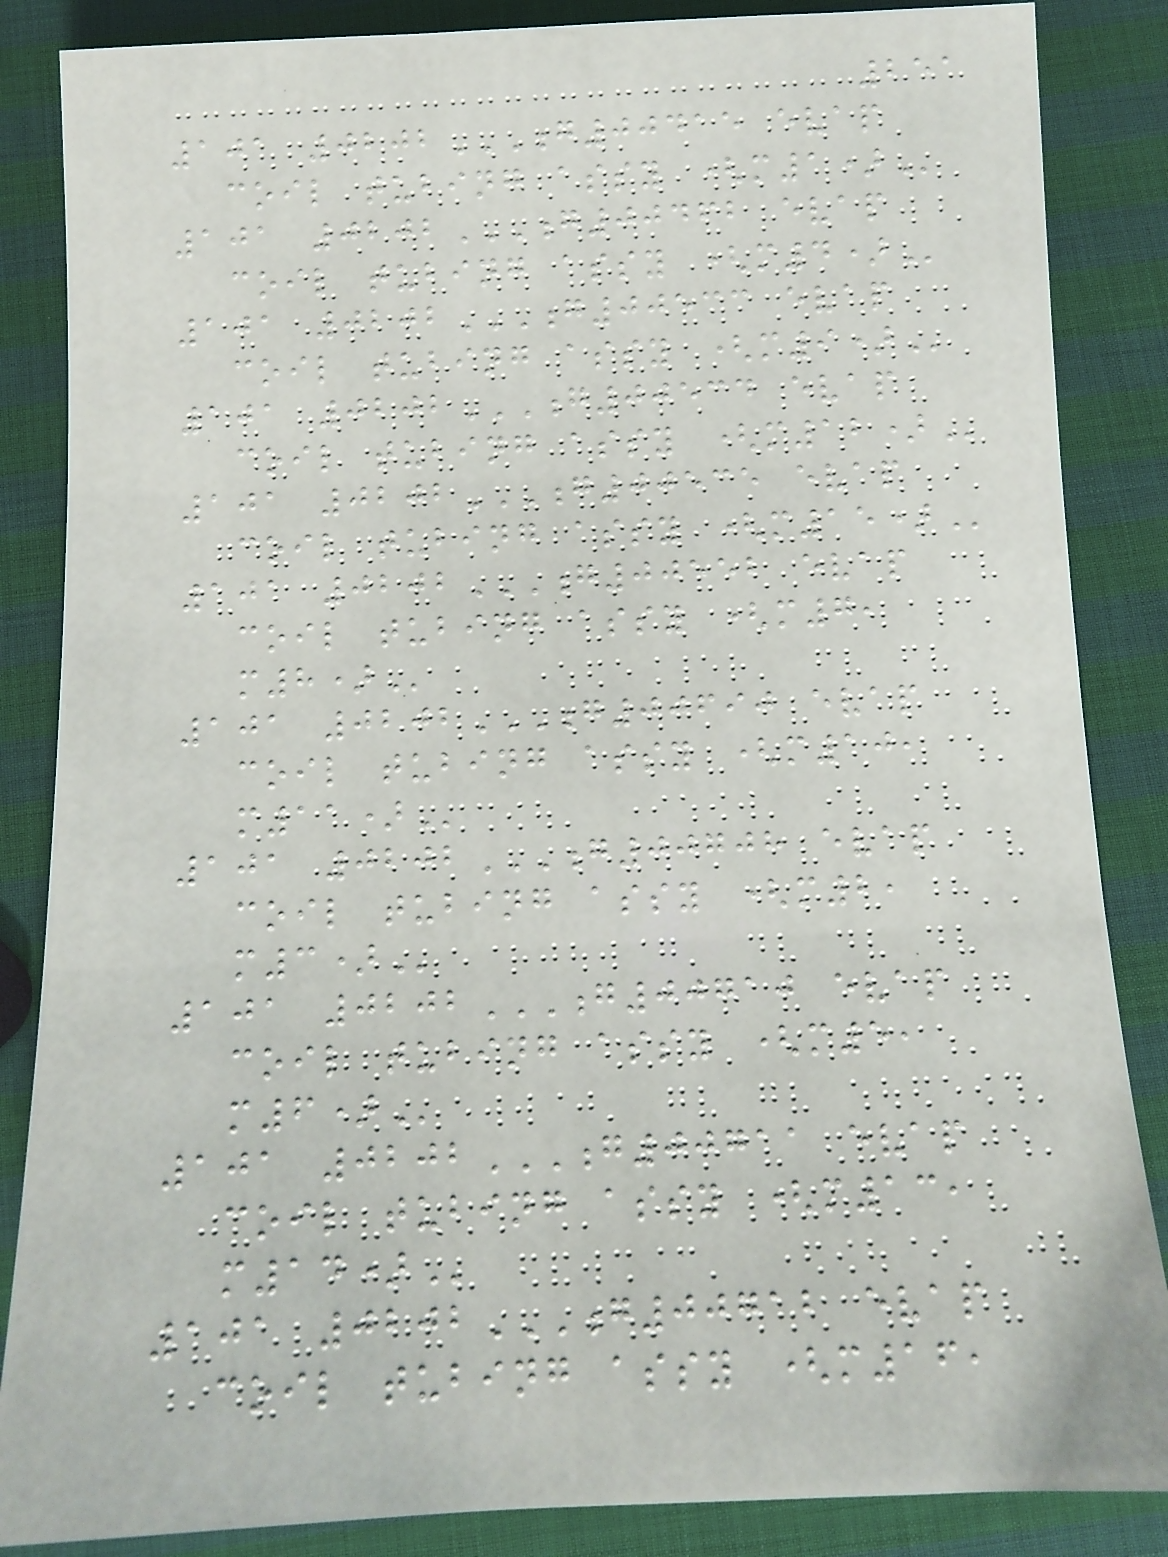251
101 0202G00415 EVAP
COIL TUBING ASSY (M1)
101 0202G00462 EVAP
COIL TUBING ASSY (M4)
101 0202G00533 EVAP
COIL TUBING ASSY (M9)
101 0202G00534 EVAP
COIL TUBING ASSY (M12)
101 0202G00535 EVAP
COIL TUBING ASSY (M15)
101 0202G00552 EVAP
COIL TUBING ASSY (M7,
M8)
101 0202G00690 EVAP
COIL TUBING ASSY (M10,
M11)
101 0202G00708 EVAP
COIL TUBING ASSY (M2,
M3)
101 0202G00710 EVAP
COIL TUBING ASSY (M5,
M6)
101 0202G00711 EVAP
COIL TUBING ASSY (M13,
M14)
101 0202G00712 EVAP
COIL TUBING ASSY (M16,
